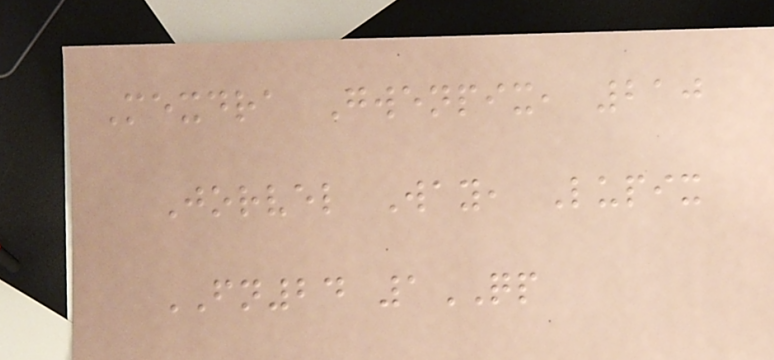Mexdra Gwenpix, 210
Jorvel Way, Lupix
FN24 1QP
